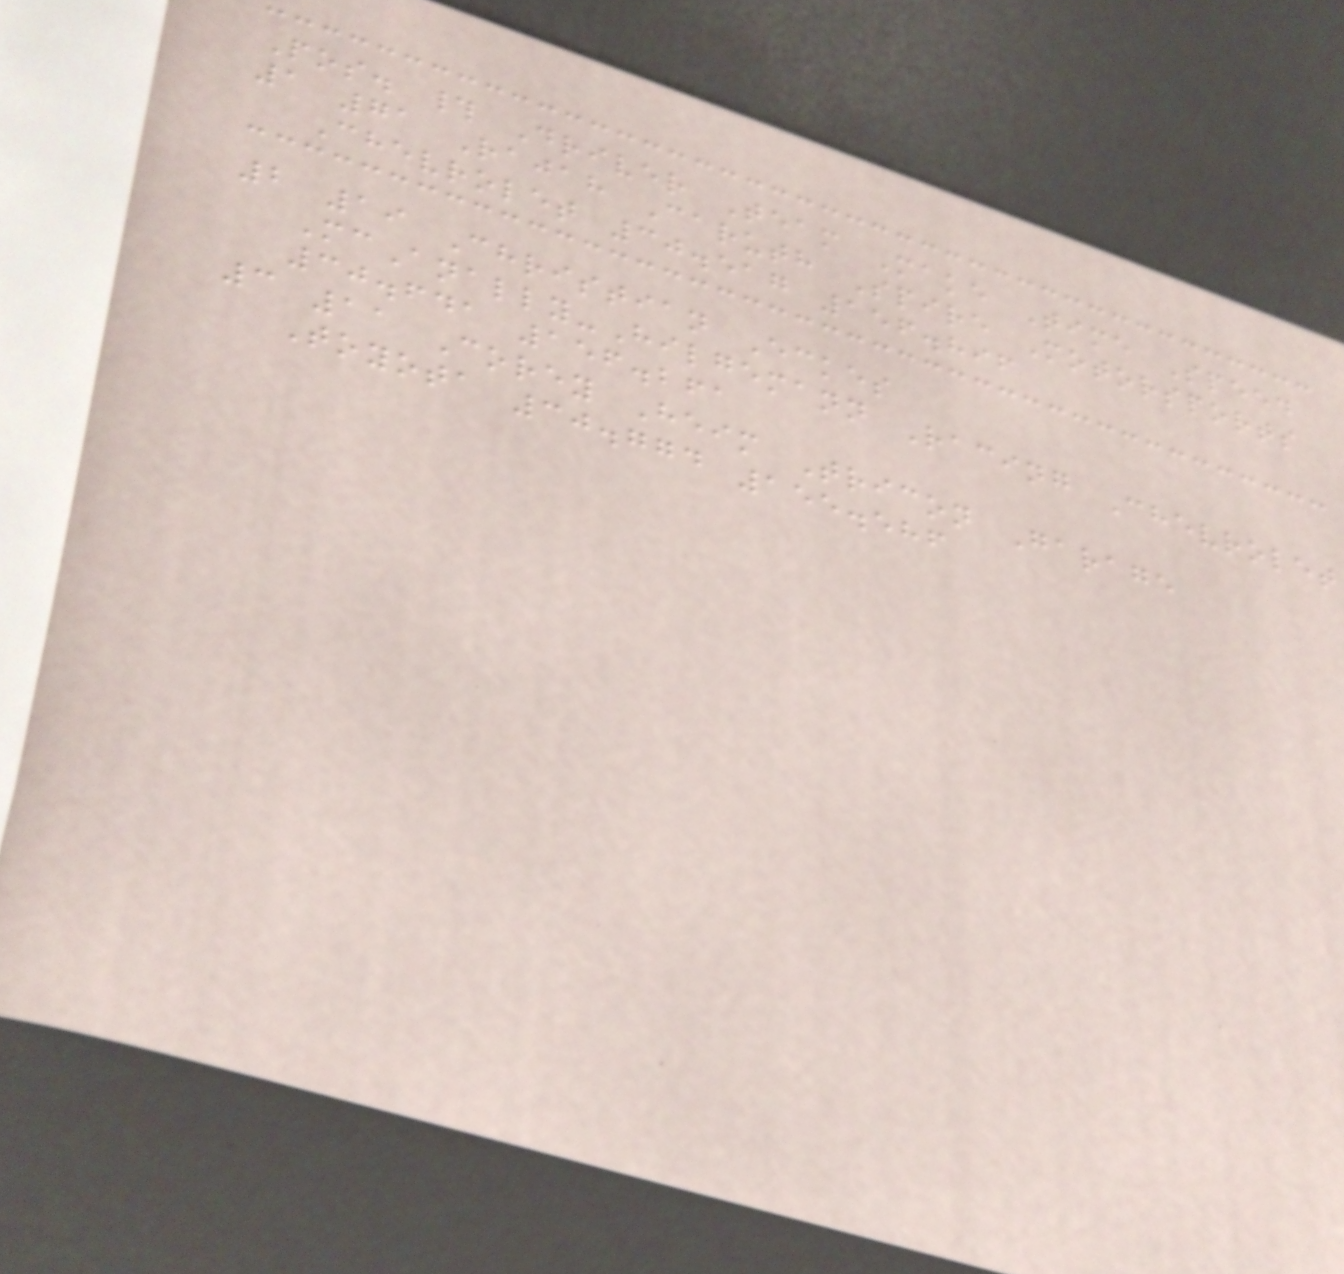Pos. # Driver Team Make Time Speed
1 71 Rajah Caruth Spire Motorsports
Chevrolet 30.517 156.896
2 19 Christian Eckes
McAnally-Hilgemann Racing Chevrolet
30.641 156.261
3 11 Corey Heim Tricon Garage
Toyota 30.774 155.586
